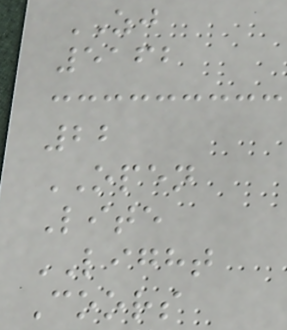ZJ
5162
22
OPEN
Lite
LIGHT
Coors
